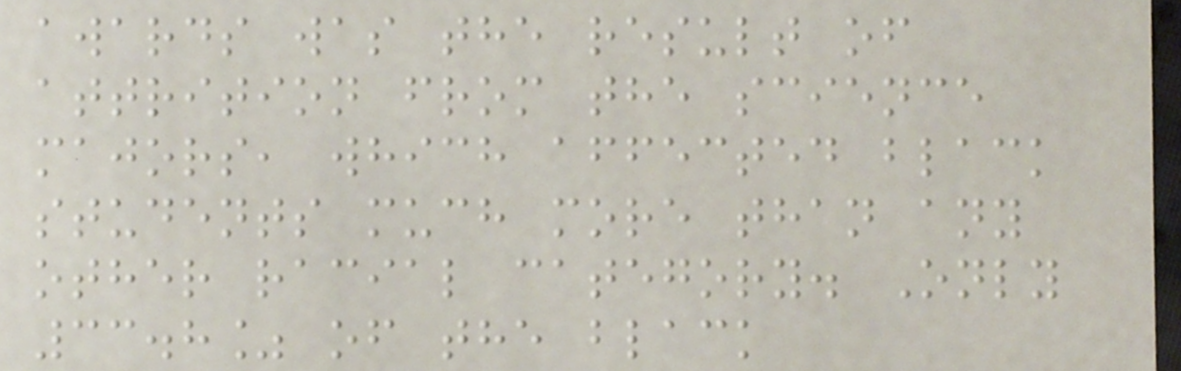awards was the result of
attrition from the science
majors, which affected black
students much more than any
other racial category. Only
33.8% of the black
